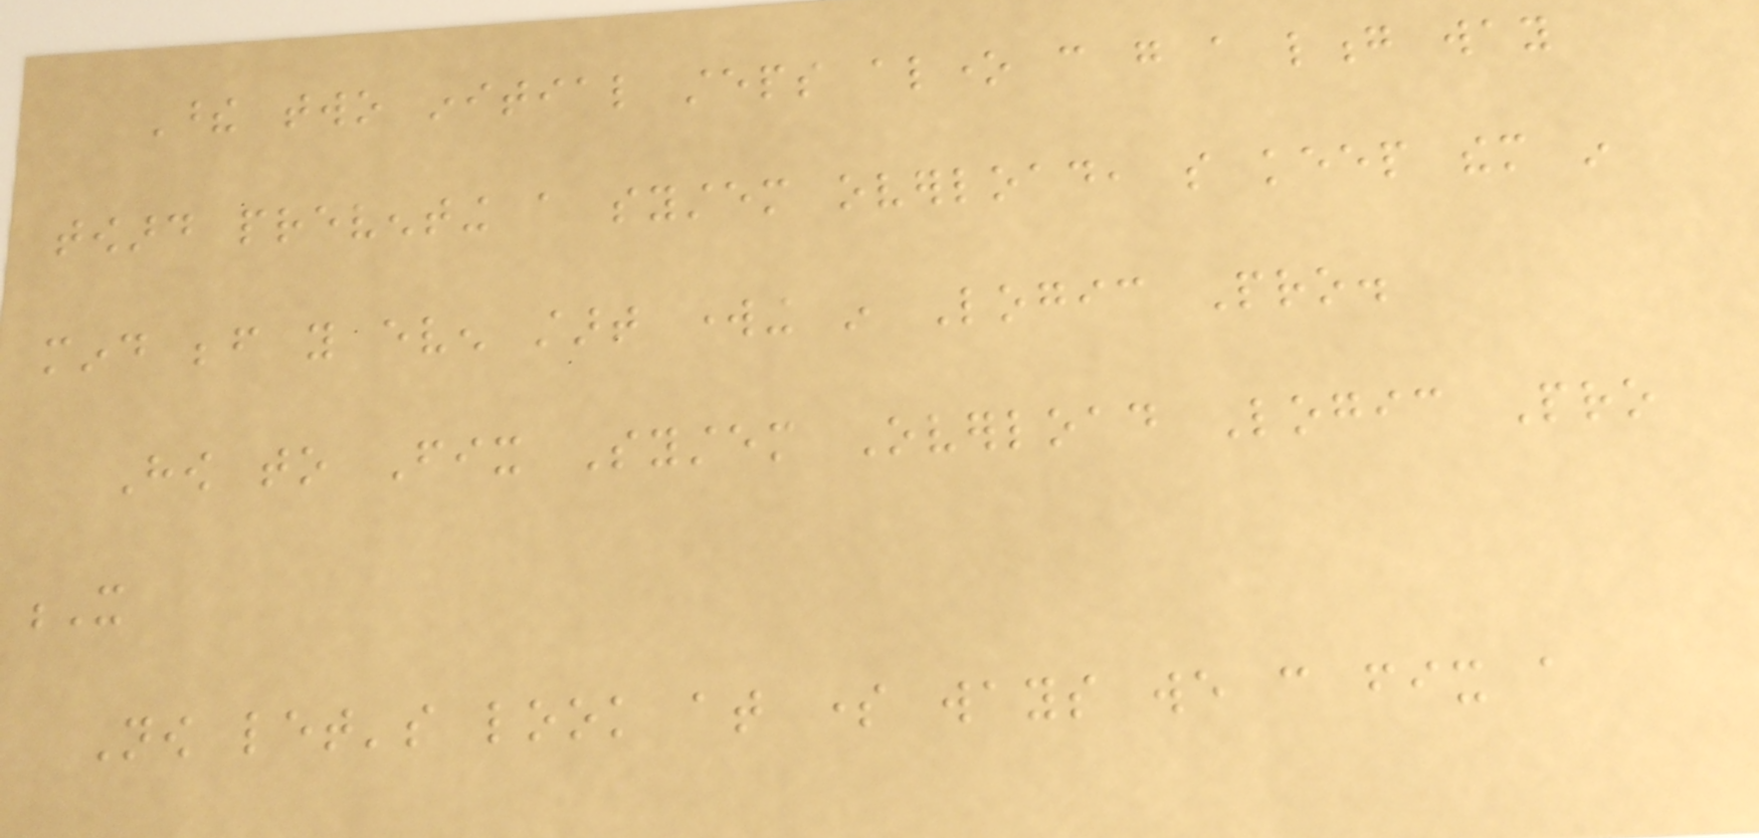These two initial steps alone can go a long way
toward preventing a system overload, so keep them in
mind before you even start working in Logic Pro.
How to Fix System Overload Logic Pro
X
Now let's look at some ways we can fix a
